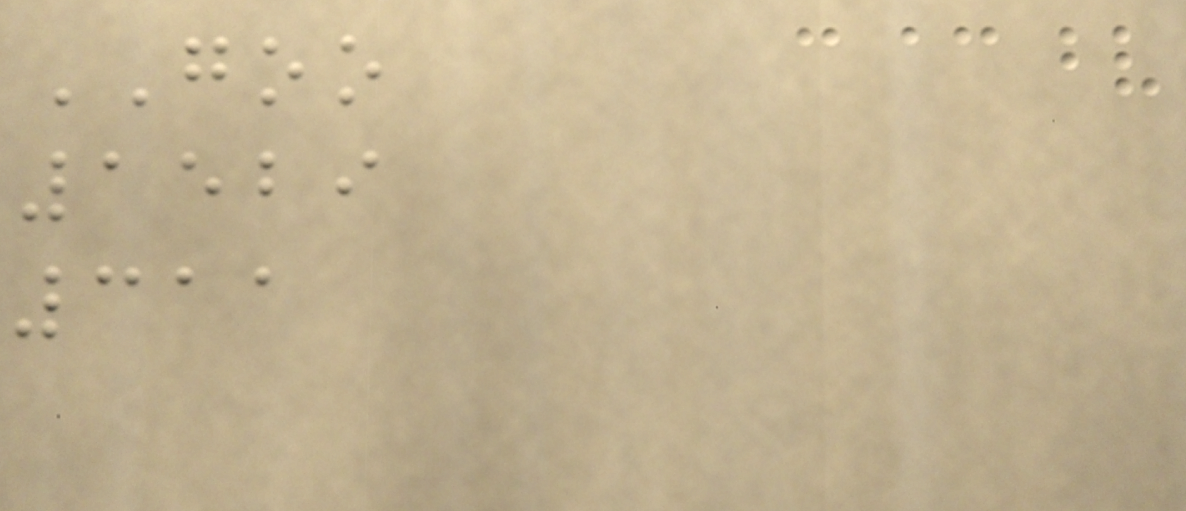GOO
1529
311
